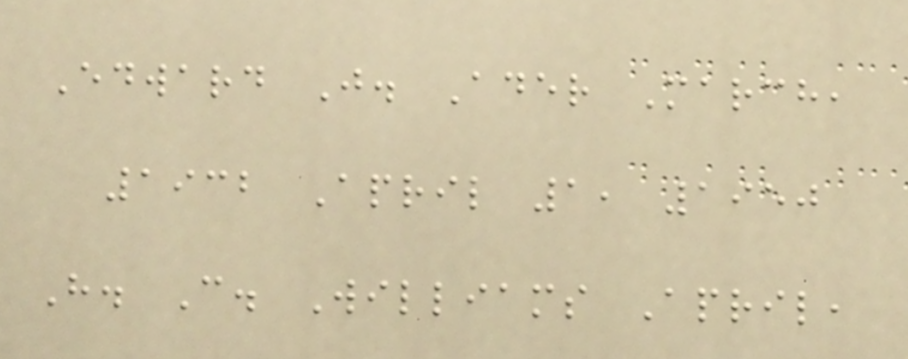Edward J. Ader March,
1932 April 1, 1950
H. C. Williams April,
